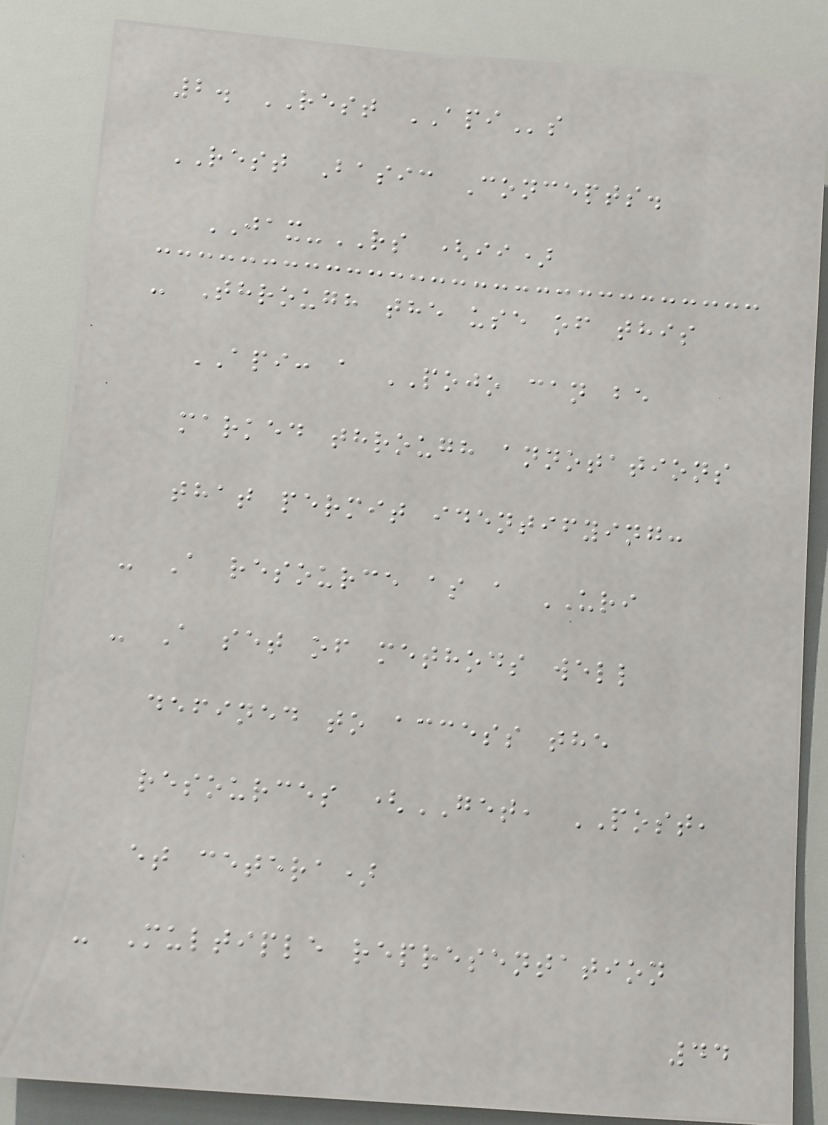2. REST APIs
REST Basic Concepts.
JAX-RS (ii)
- Through the use of this
API: a POJO can be
marked through annotations
that permit identifying:
- A resource as a URI
- A set of methods well
defined to access the
resources (GET, POST,
et cetera)
- Multiple representation
44
